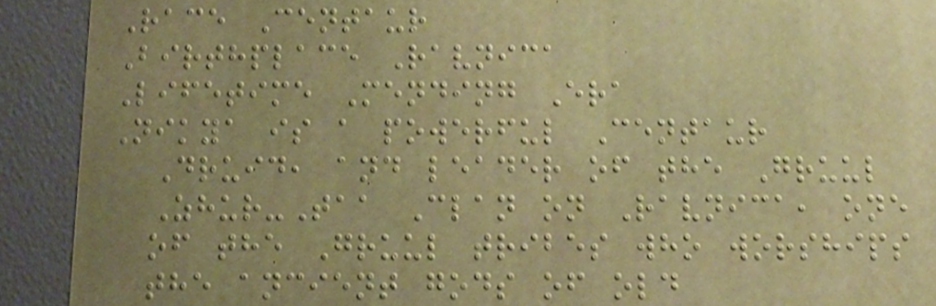Race Centaur
Birthplace Ravnica
Lifetime Mending Era
Nikya is a powerful Centaur
Druid, and leader of the Gruul
Zhur-Taa Clan on Ravnica, one
of the Gruul tribes who worships
the ancient gods of old
